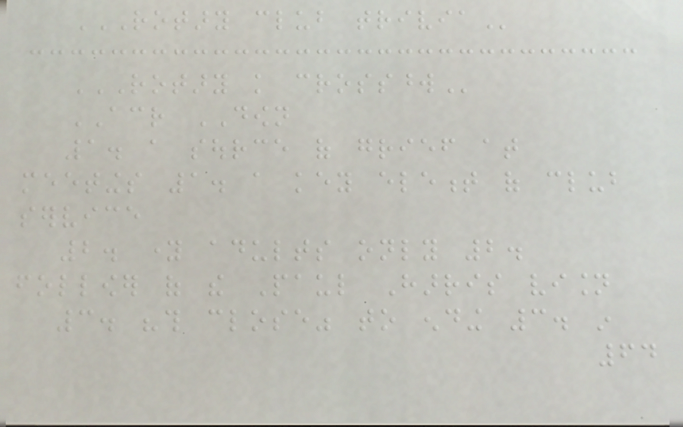ROTARY CLUB TRIVIA
ROTARY KNOWLEDGE CROSSWORD
ACROSS DOWN
1. a source of grief at
meetings 1. a key element of club
service
2. young adults only 2.
follower of the Paul Harris vision
3. "this close" to ending 3. in
64
